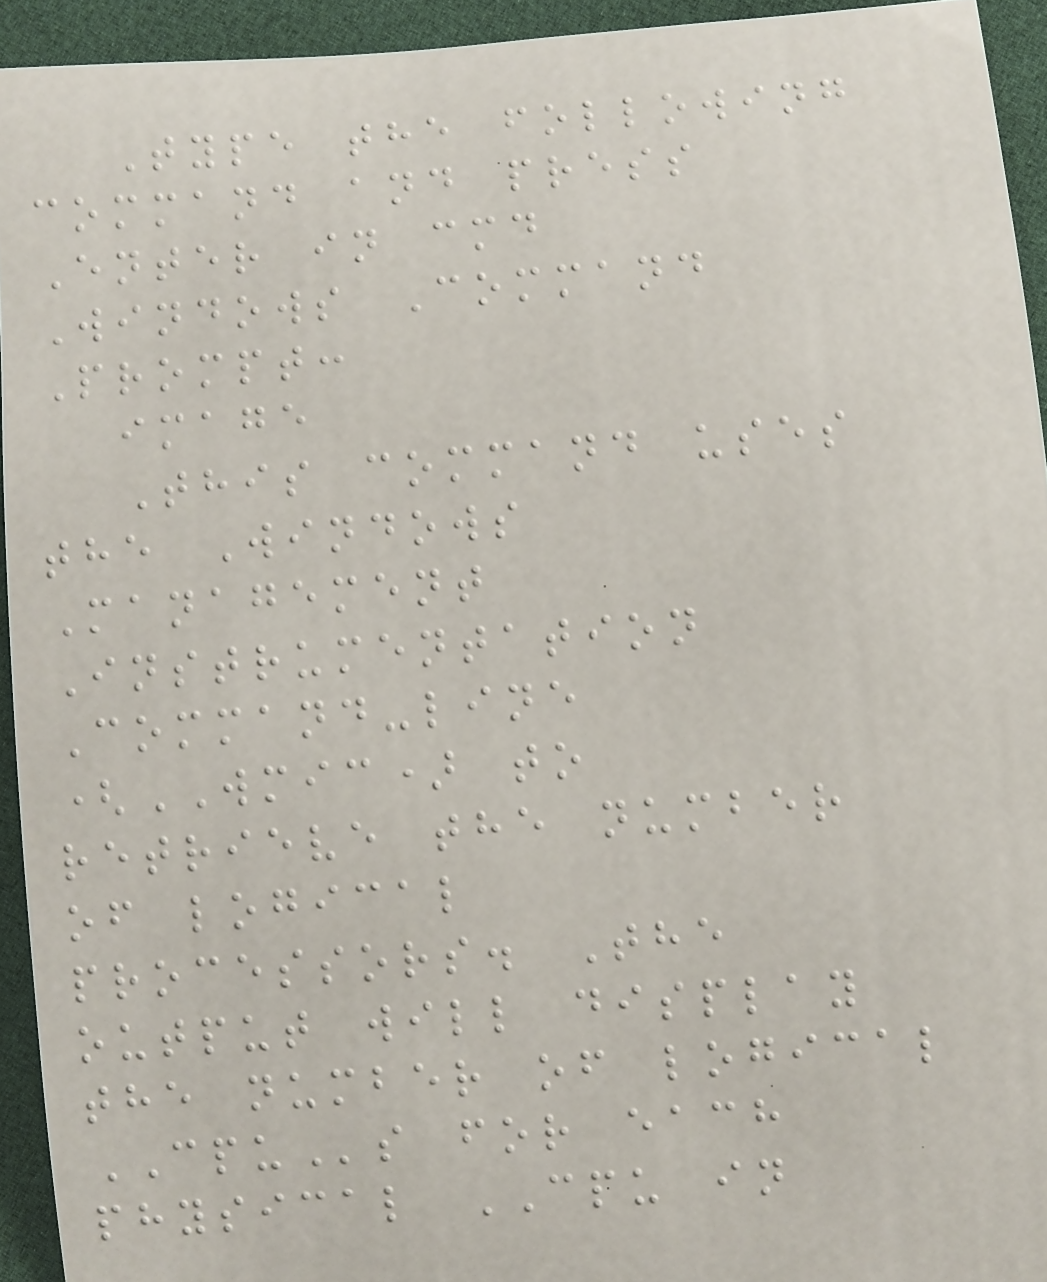Type the following
command and press
Enter in cmd
Windows Command
Prompt:
image
This command uses
the Windows
Management
Instrumentation
Command-line
(WMIC) to
retrieve the number
of logical
processors. The
output will display
the number of logical
CPUs for each
physical CPU in
